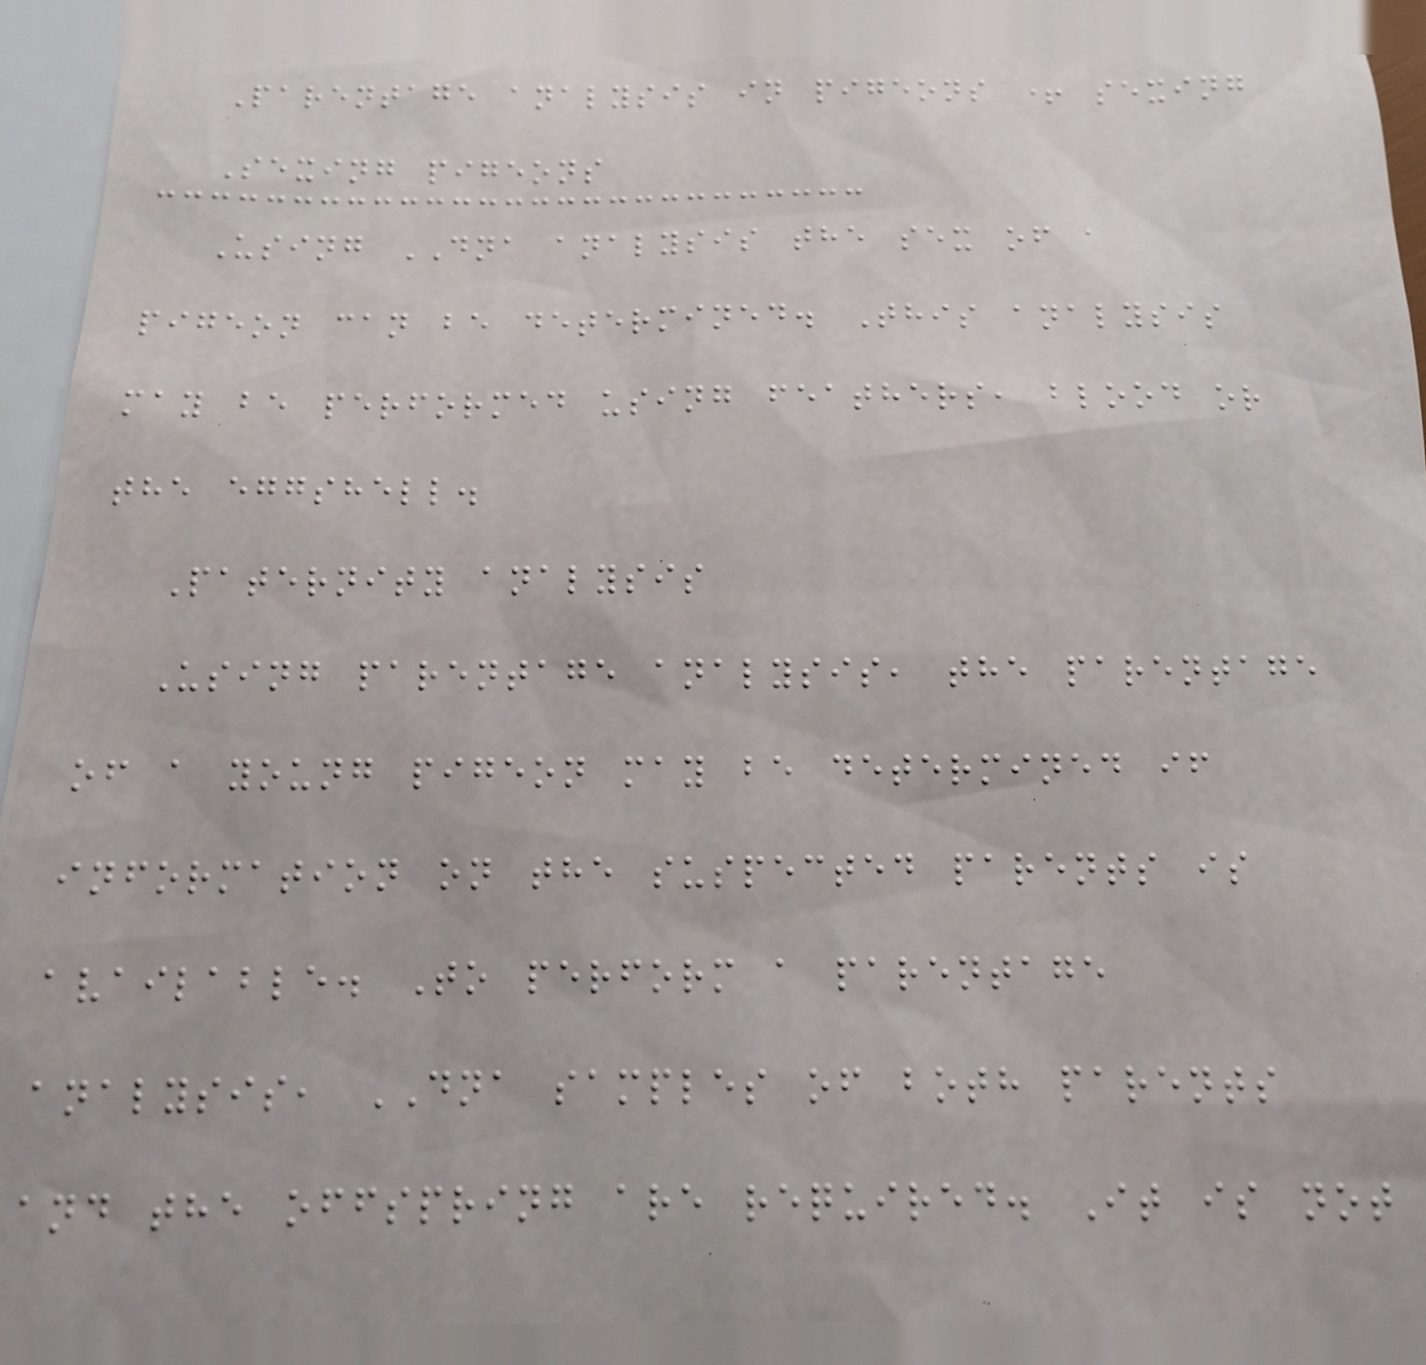Parentage analysis in pigeons + sexing
Sexing pigeons
Using DNA analysis the sex of a
pigeon can be determined. This analysis
may be performed using feathers, blood or
the eggshell.
Paternity analysis
Using parentage analysis, the parentage
of a young pigeon may be determined if
information on the suspected parents is
available. To perform a parentage
analysis, DNA samples of both parents
and the offspring are required. It is not
